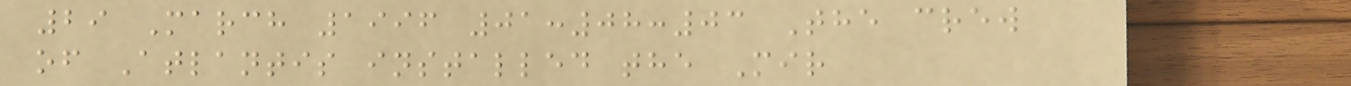29 March 1996 01:08:03 The crew
of Atlantis installed the Mir
